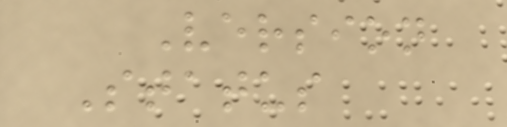Version
Status
